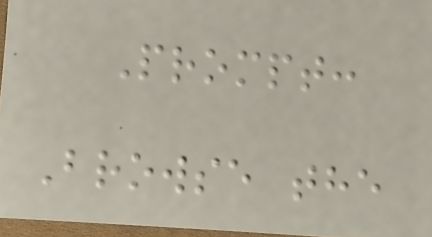Prompt:
Browse the
